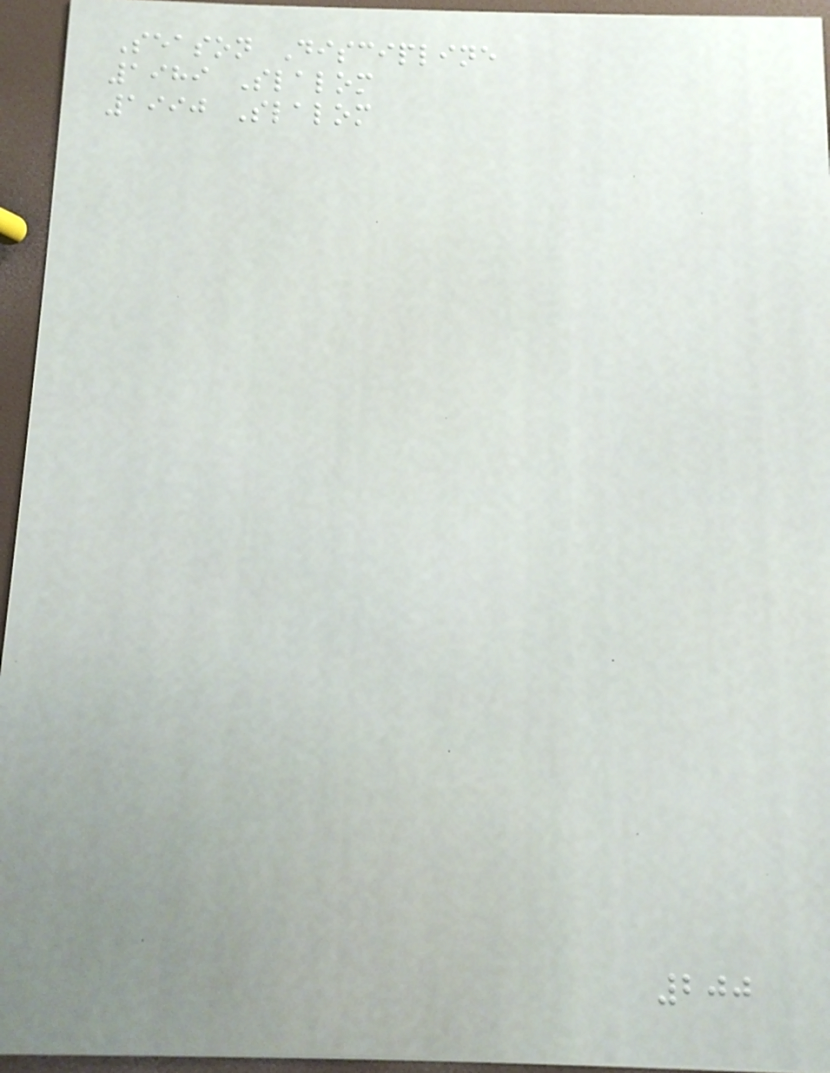Season Discipline
1989 Slalom
1990 Slalom
200
